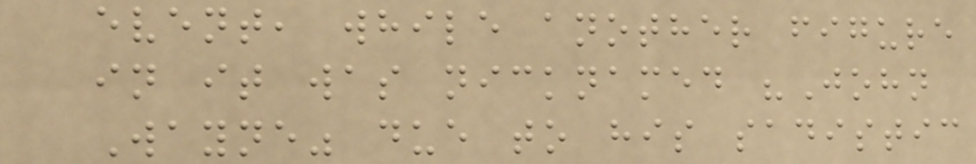event, while another figure
in it was nicknamed "John
Wayne" due to his sadistic
